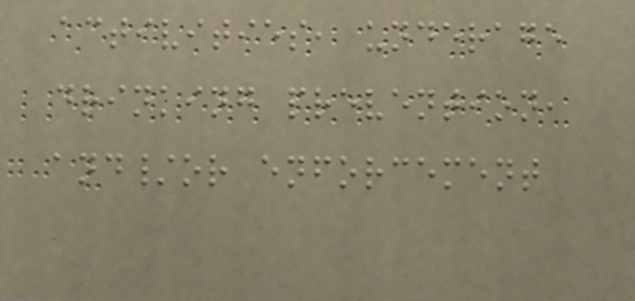activities, underage
drinking prevention,
and/or enforcement
